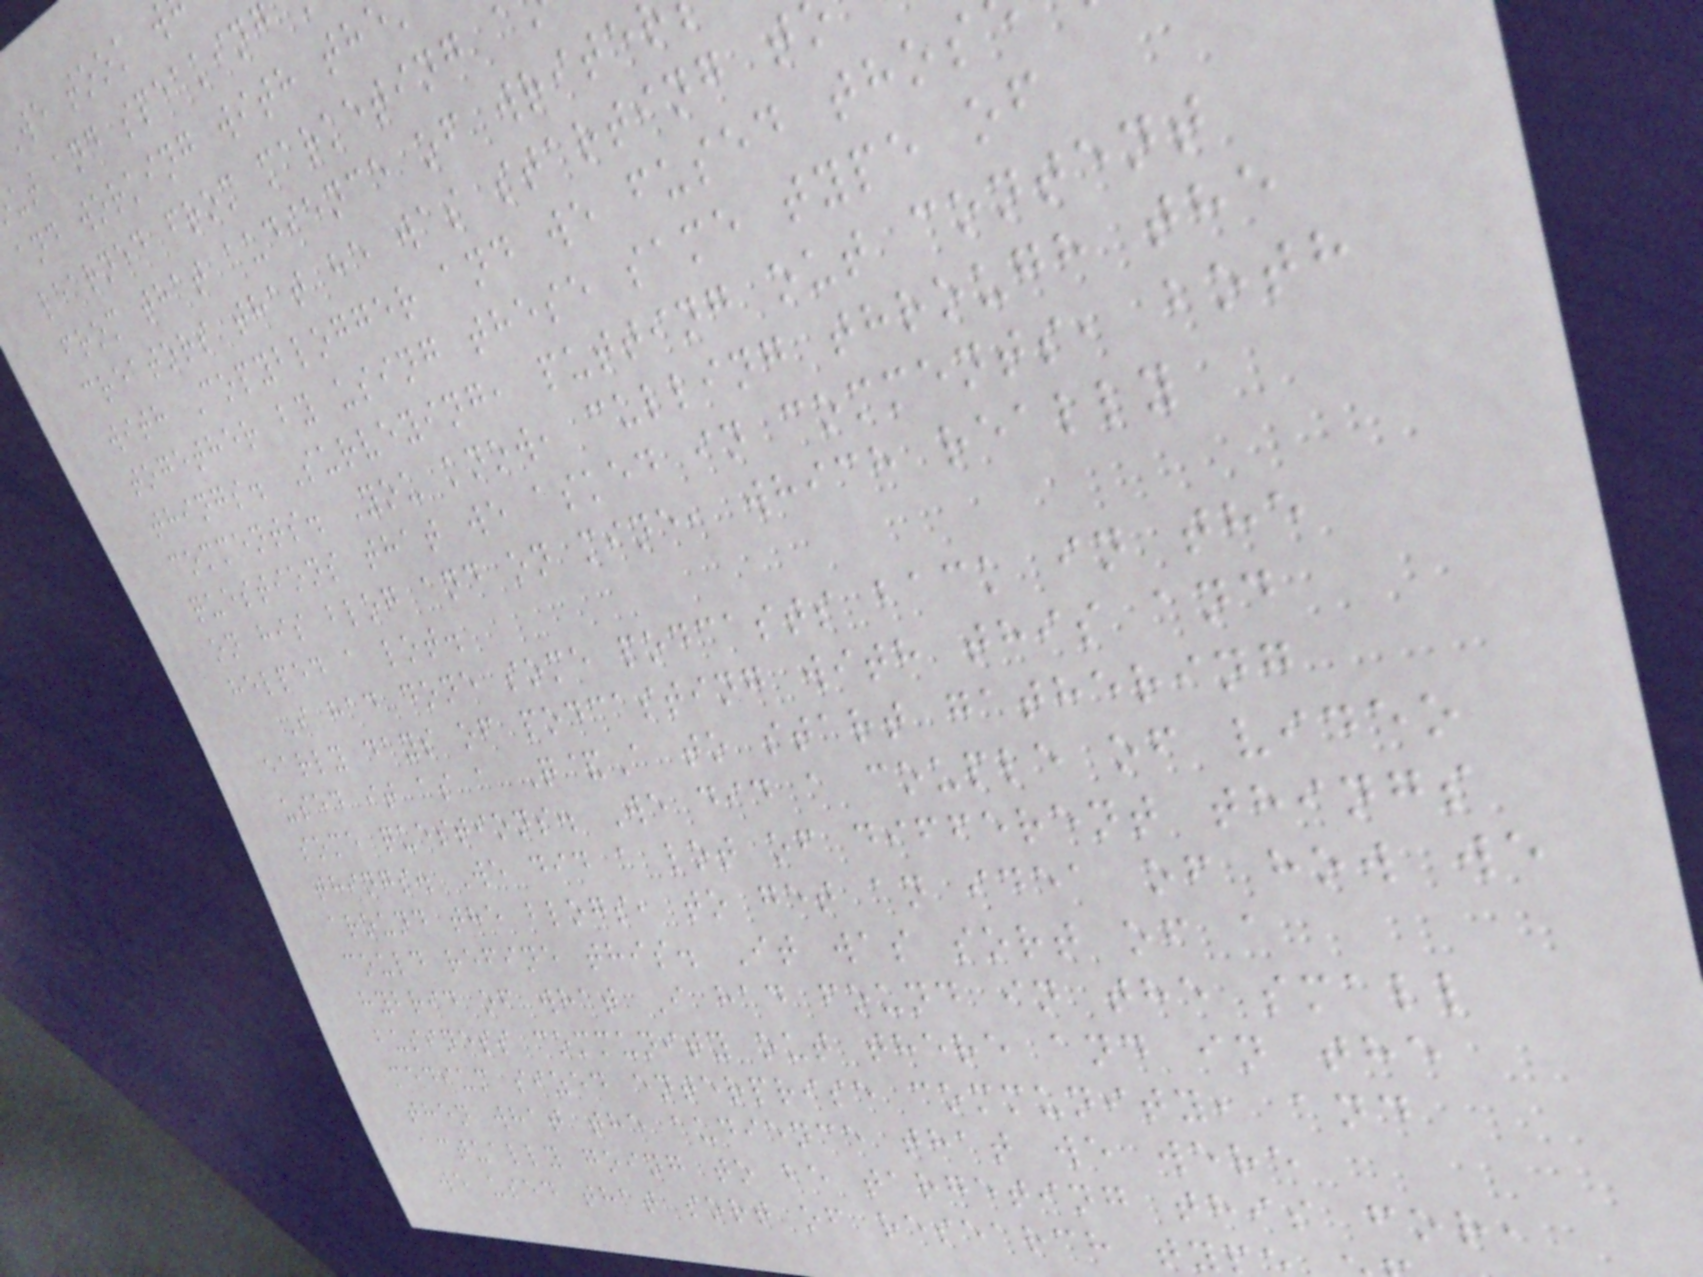We took w
ut and speaking
and working with th
learned from marketing
from that audience of write
creators that he was starting t
with Copyblogger and we fused thos
together by using these same type of
things. Surveying, putting out content
comments. You know, culling through the
questions that we asked in comments, both
on his blog and on mine, which really
helped a lot.
I had done some podcasts back in the
early days of podcasting with this and
used it as a Q&A to start gathering
some questions. We did a couple of video
things. We did a lot of different things
around the blogs, to get an idea of how we
could refine this. It was sort of a
hybrid of what I had found in the small
business community out there and in the
medium sized enterprise community, and
then what the audience that we were
actually going to be targeting this for,
we used that sort of research ty
